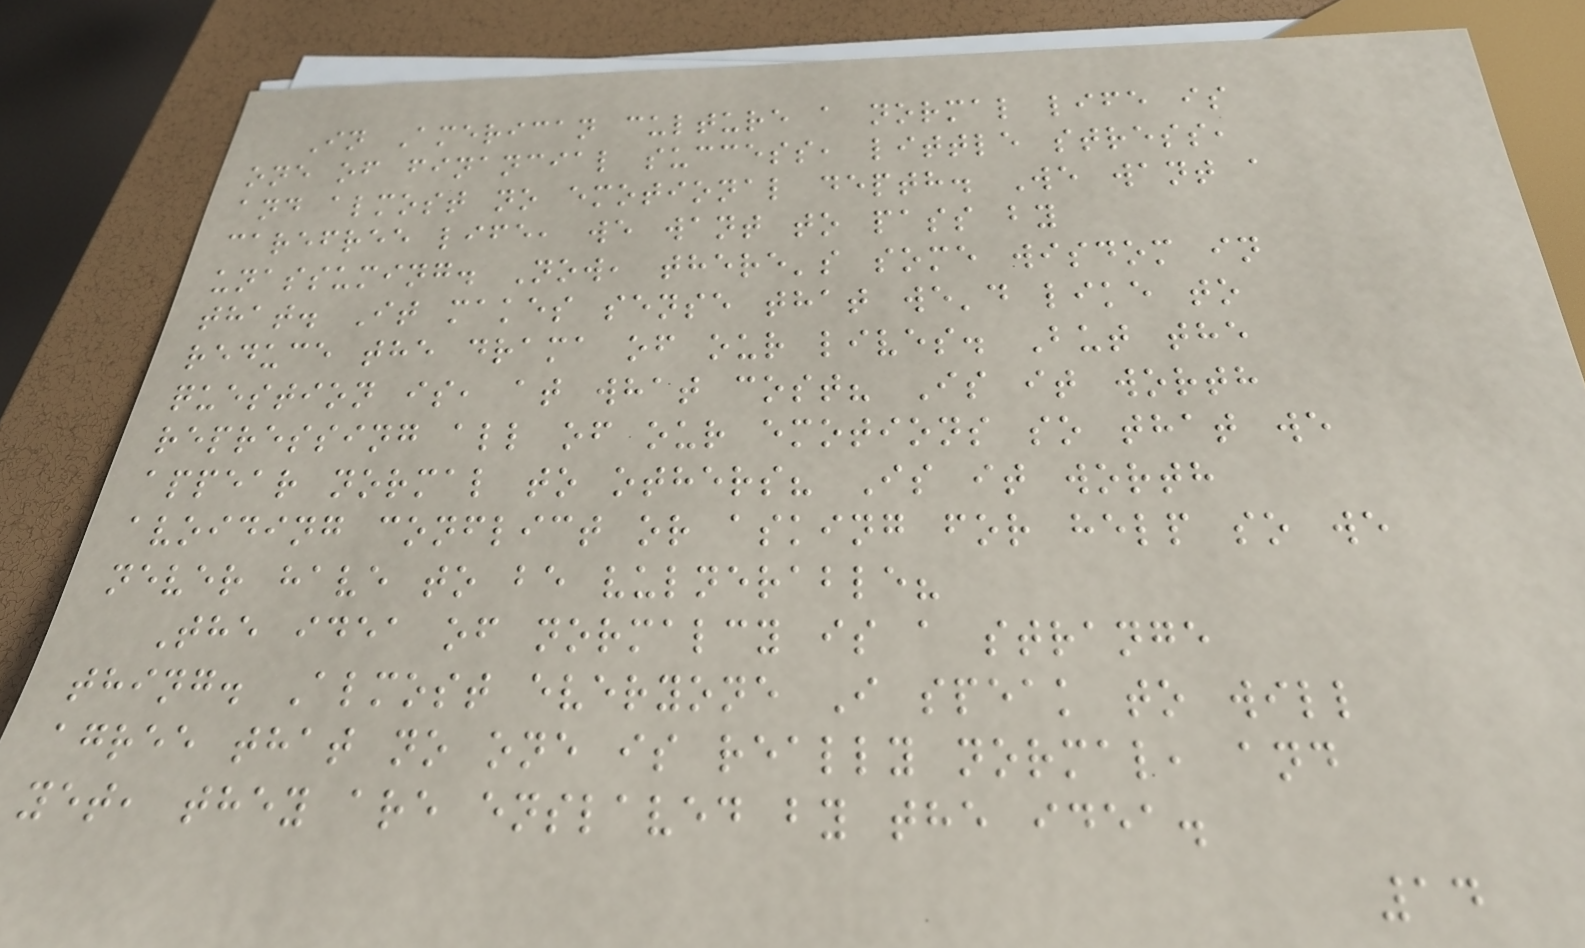In American culture a normal life is
one of financial success, little stress,
and almost no emotional depth. We want a
carefree life, we want to pass by
unassuming. Now, there's some wisdom in
that. It makes sense that we'd like to
reduce the drama of our lives. But the
question is, at what cost? Is it worth
repressing all of our emotions so that we
appear normal to others? Is it worth
avoiding conflict or asking for help so we
never have to be vulnerable?
The idea of normalcy is a strange
thing. Almost everyone I speak to will
agree that no one is really normal, and
yet, they are enslaved by the idea.
14
